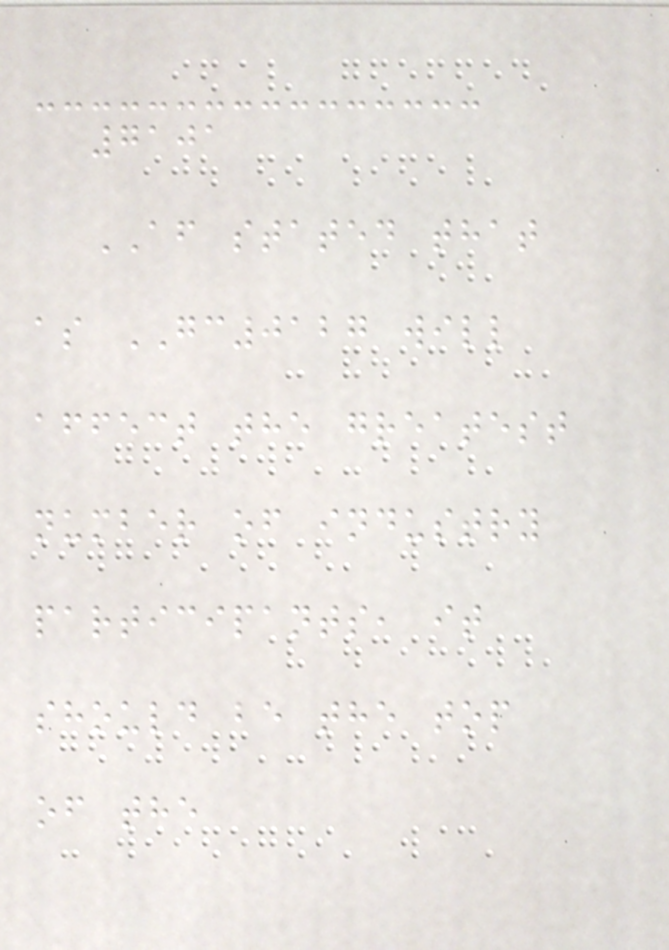7101
AF stated that
as GC0127 will
affect the greatest
number of industry
participants, it
should be the top
of the
